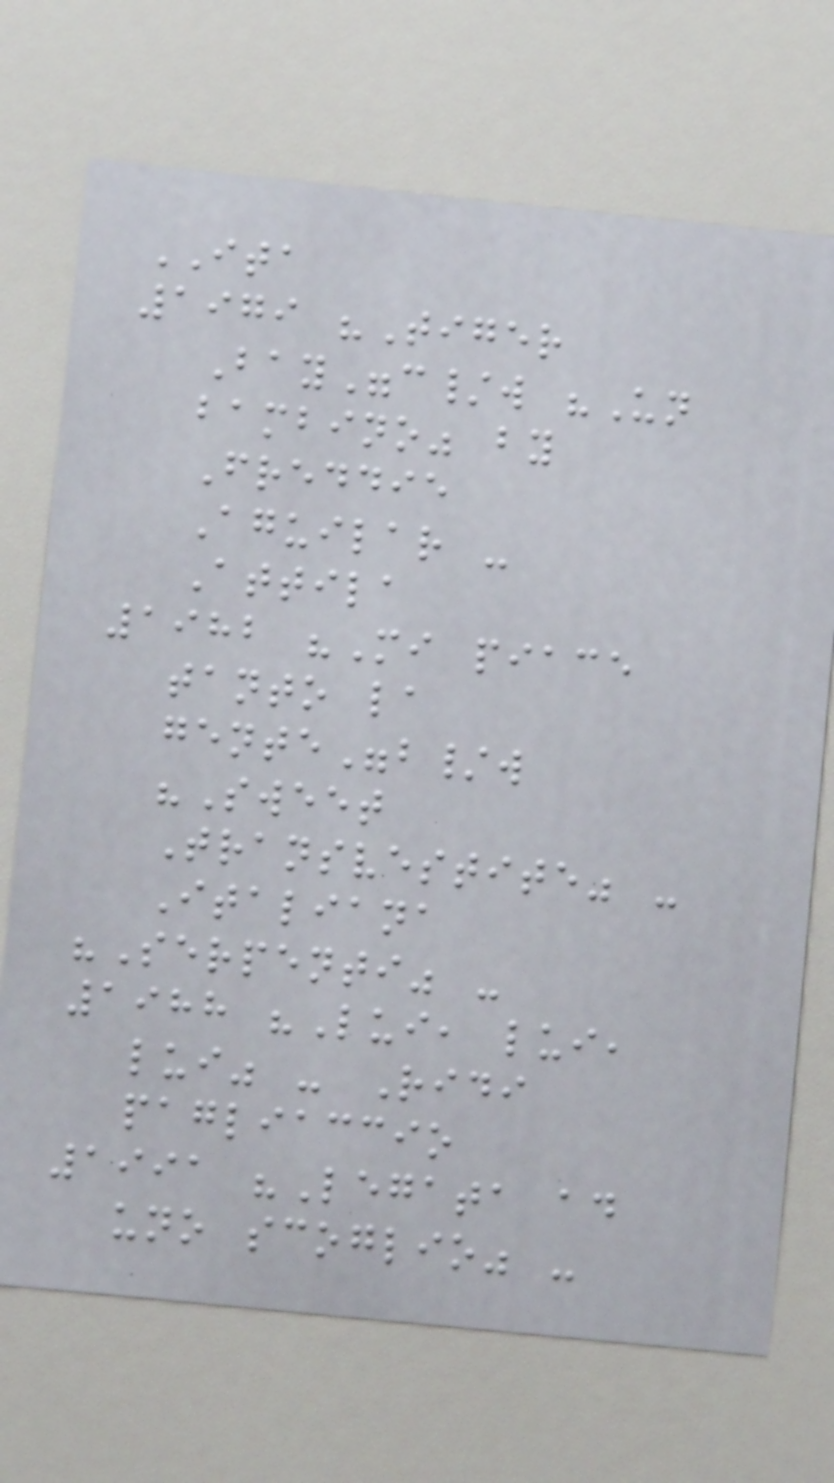ITA
1979 "Tiger
Bay"c/w "Un
bambino" by
Freddie
Aguilar -
Attila
1982 "Mi piace
tanto la
gente"b/w
"Sweet
Transvestite" -
Italiana
"Serpenti" -
1988 "Lui, lui,
lui" - Ridi
pagliaccio
1991 "Legata ad
uno scoglio" -
